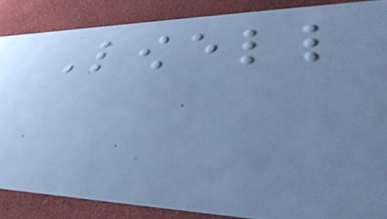Lowell
